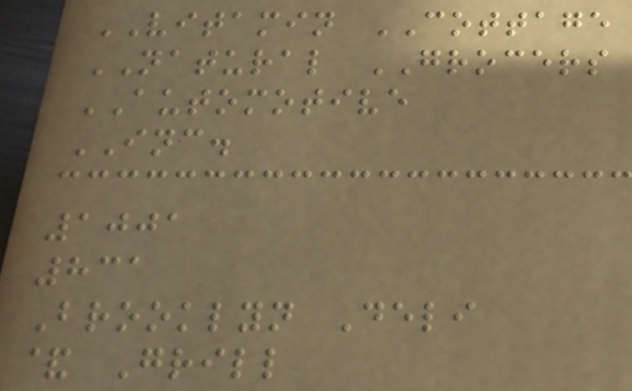VITAMIN COTTAGE
NATURAL GROCERS
AUTOMOTIVE
INC.
1001
831
Brooklyn Deli
& Grill
